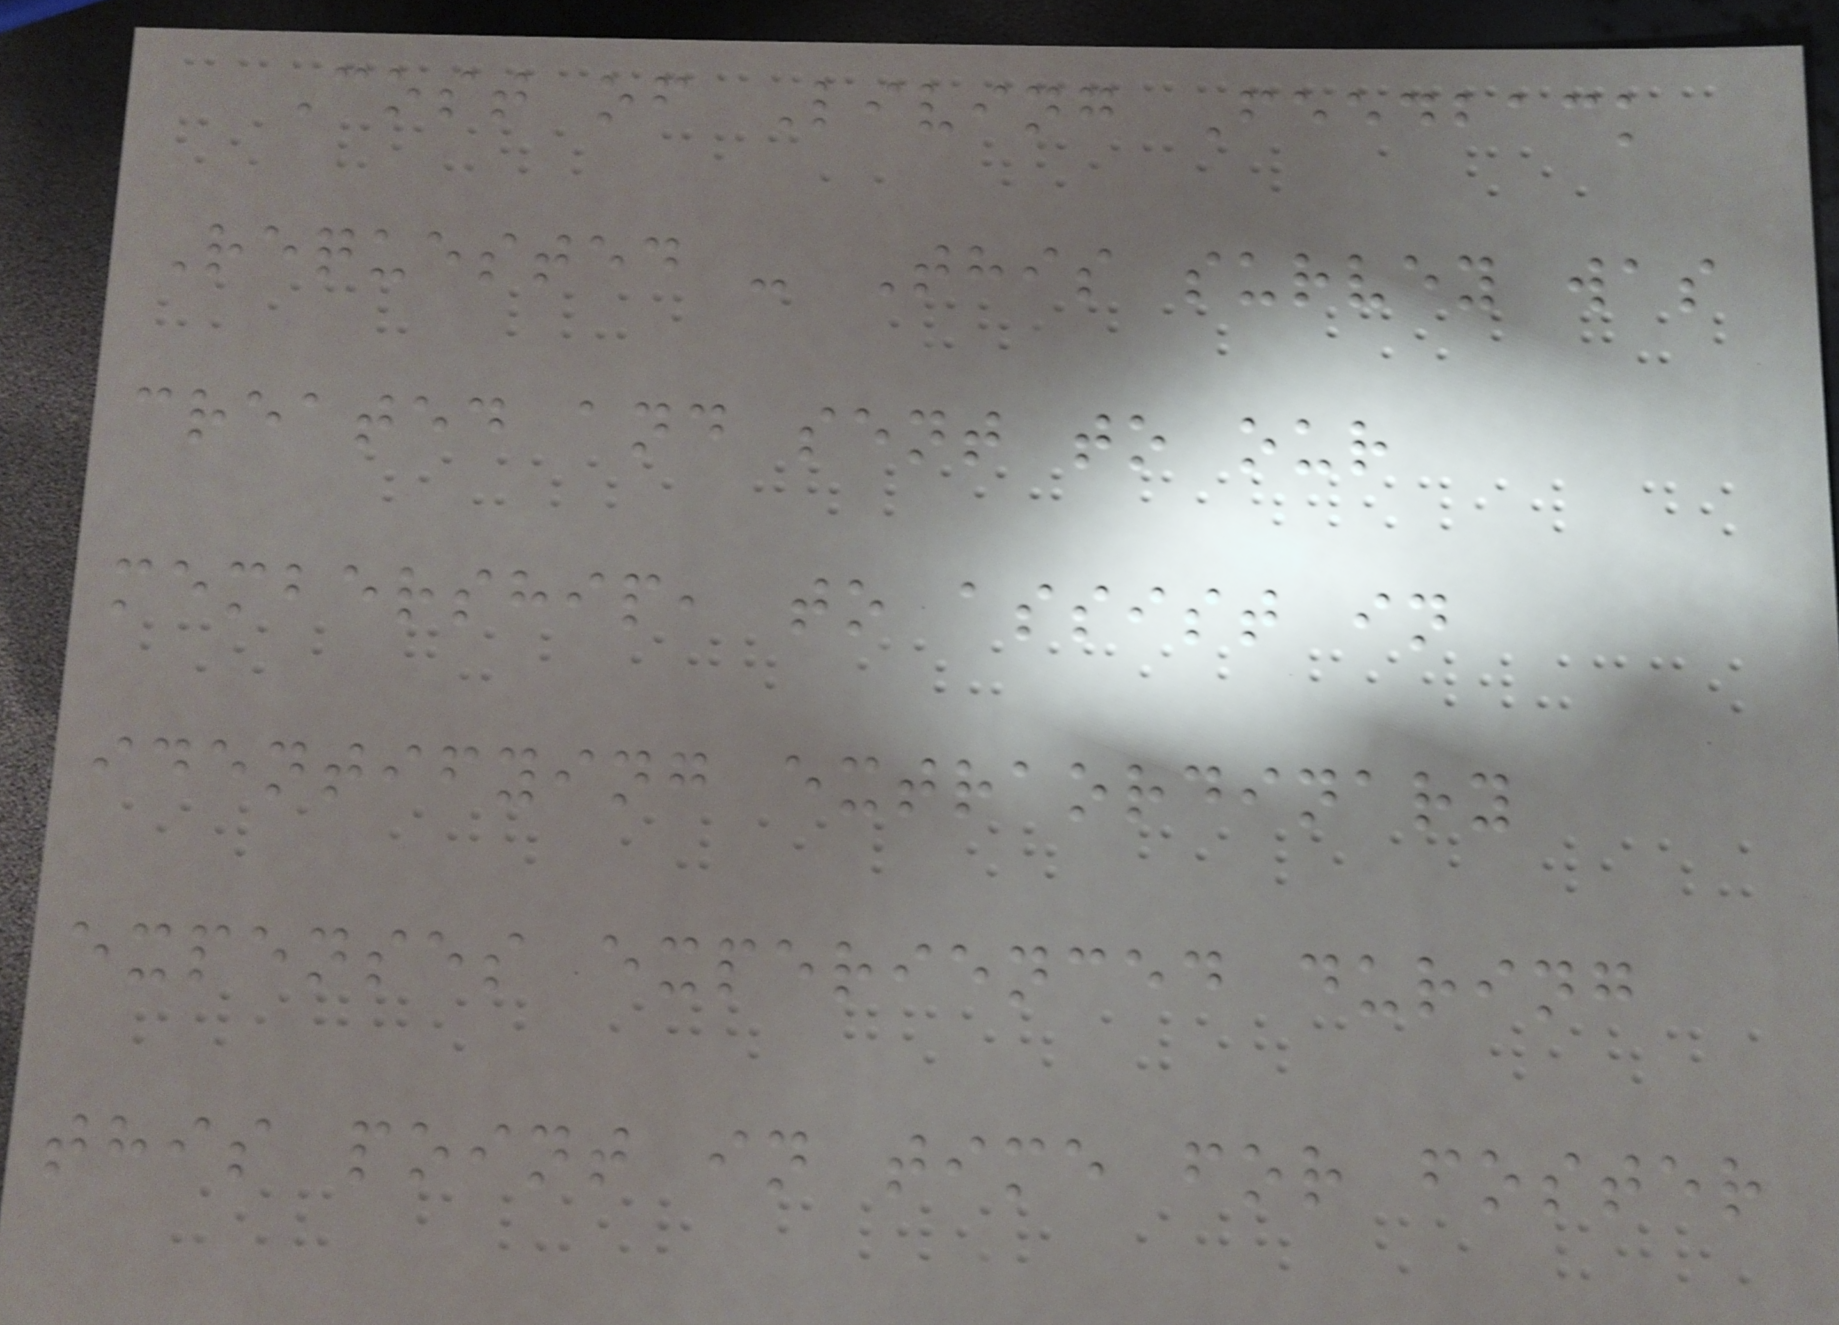Cost of Living Feedback
Requested - This survey was
created and sent to our
membership, to assist in
identifying extraordinary
expenses experienced during
this point in time for foster
